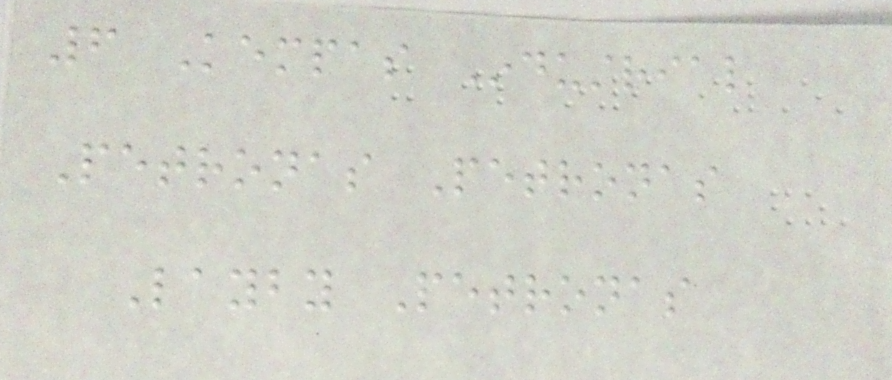6 Kempas Industrial
Petronas Petronas
Layby Petronas
